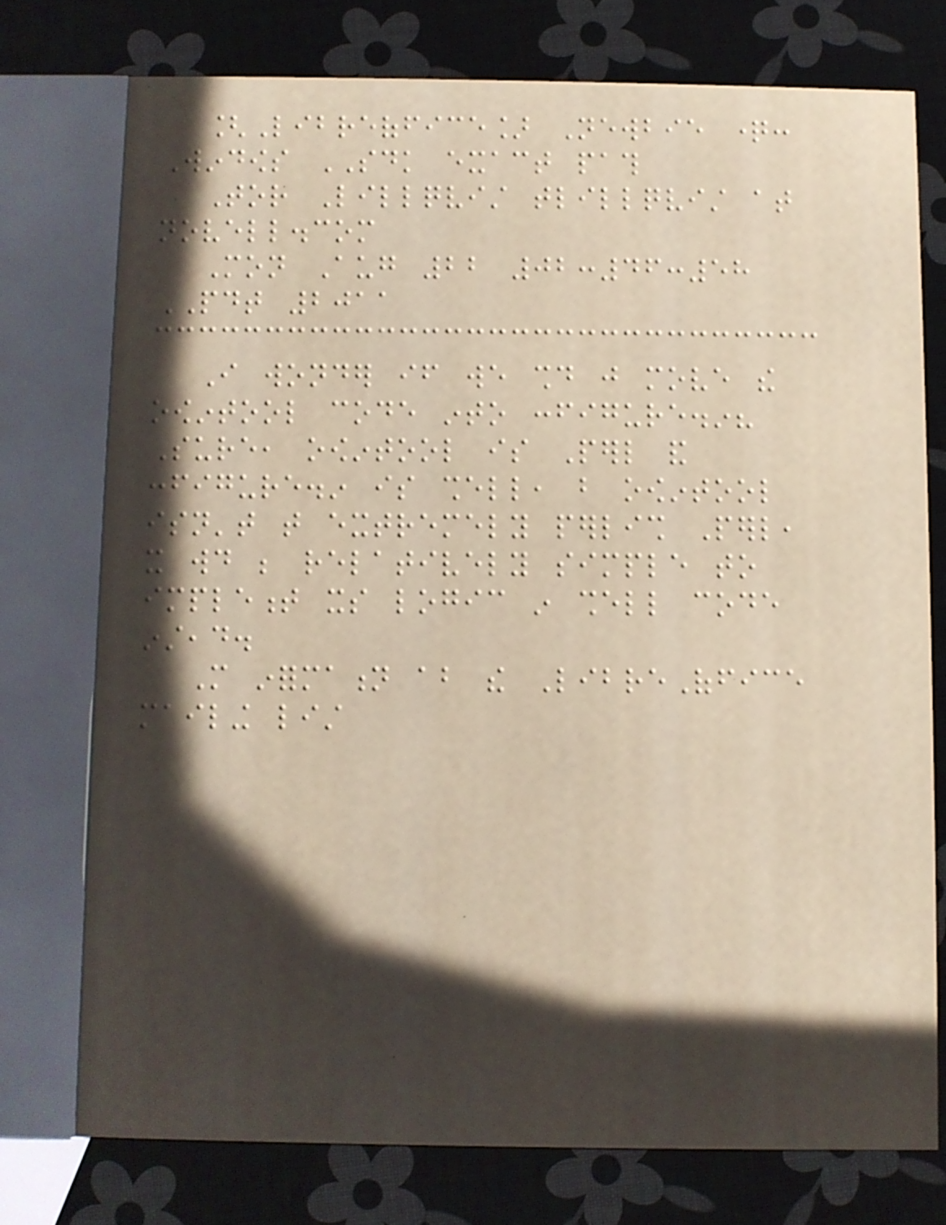[Libreoffice] Newbie question:
Windows SDK exact path
Tor Lillqvist tlillqvist at
novell.com
Mon Aug 22 02:46:58
PDT 2011
I wonder if we should just move the
oowintool code into configure.in?
Sure, oowintool is Perl and
configure.in is shell, but oowintool
isn't that extremely perlish Perl,
it would be relatively simple to
implement its logic in shell code
instead.
More information about the LibreOffice
mailing list
